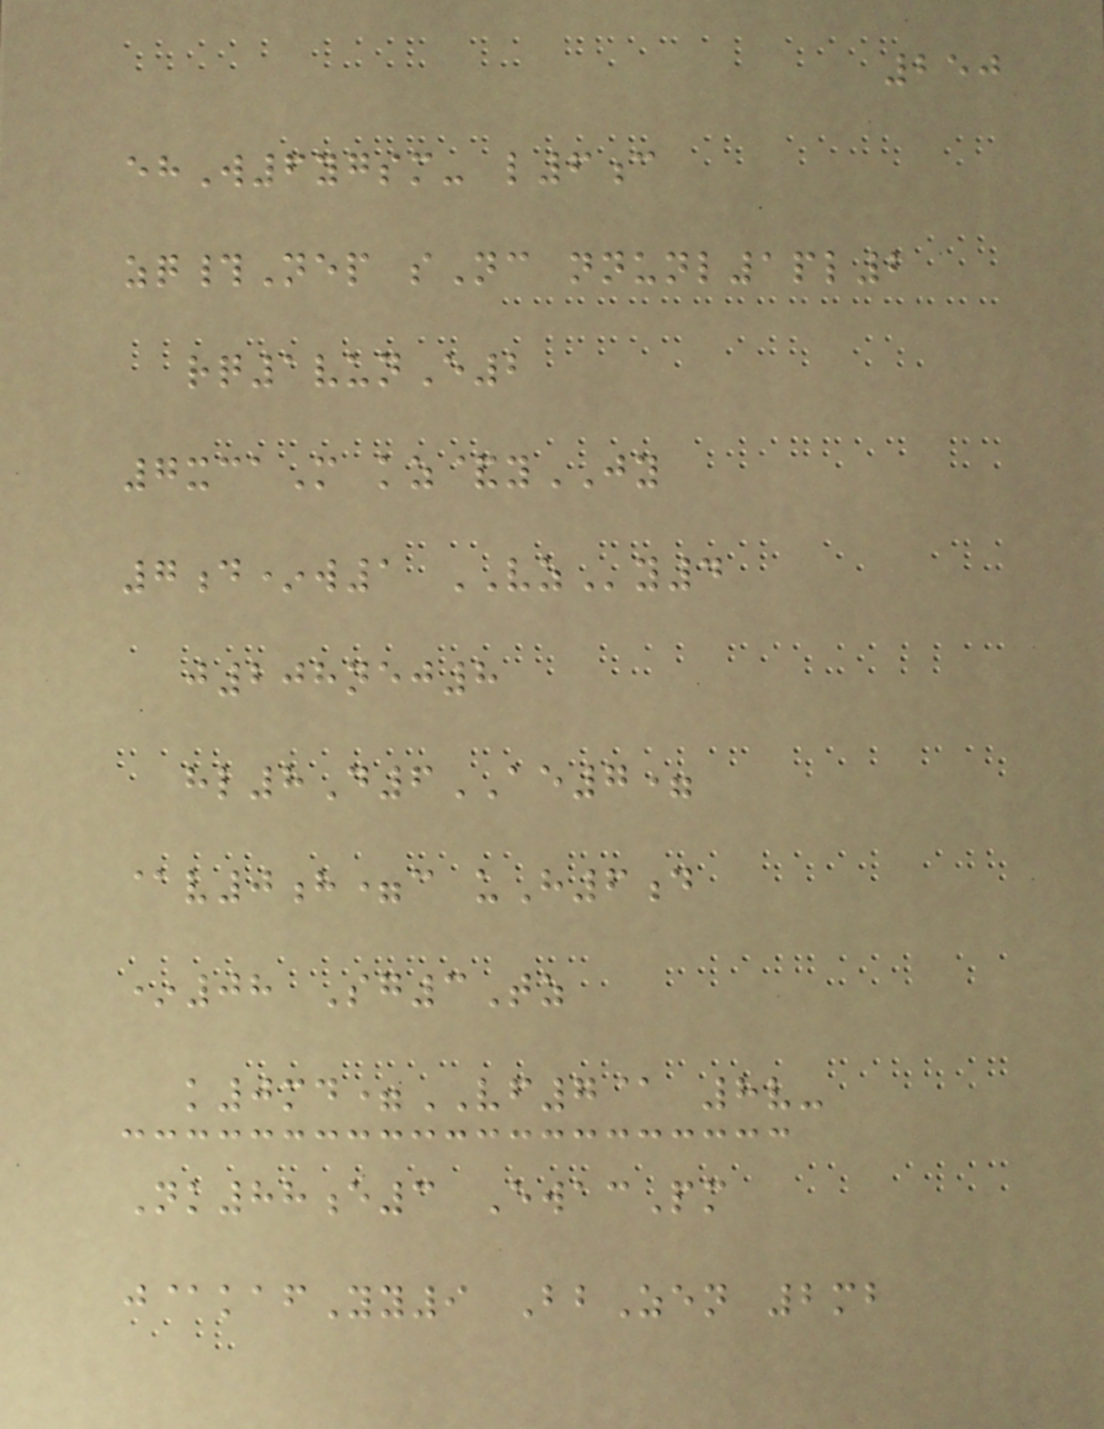250
ehW6ygsm- l6c
zq#Nep sNc nnunl1pl2
rq1vunE2
7xcaM kz&yJY
7d*w1 VZy4
j208nej8
hl8D6AE7=
@v0h=c uH6d
*08 Sg3Tz
k0md=VF7@ 8v-
Nk88e3 EwacPm
j@kafYy9 BbZen 2mb
